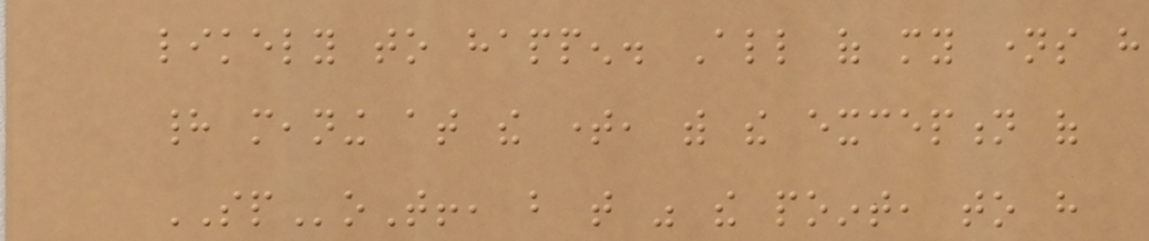likely to happen. All of my names have
had meaning at the time, with the exception of
SPoT!, but that was the point, to have
